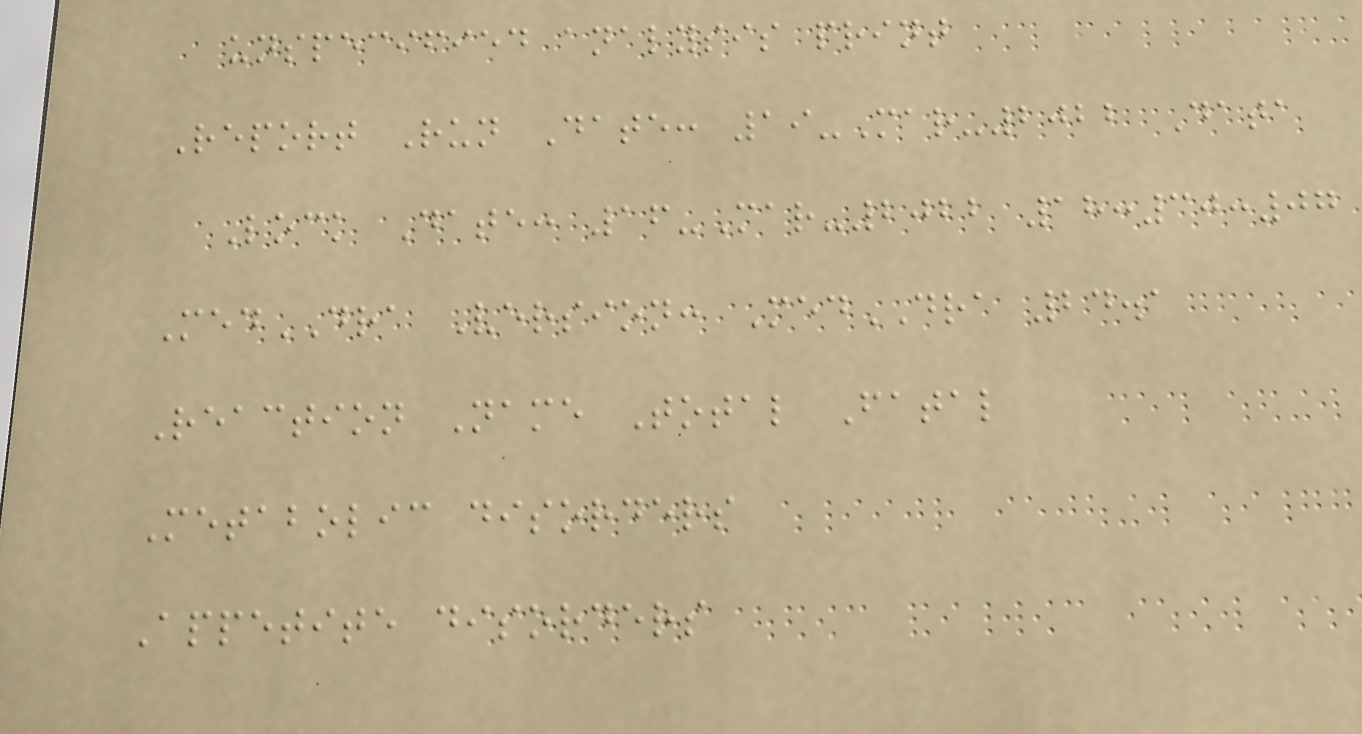unspecified analysis print
Report Run Date: 19-Mar-2022 Data
Lock Date: 16-Mar-2022 18:30:07
MedDRA Version: MedDRA 24.1
Reaction Name Total Fatal
Metabolic disorders
Appetite disorders
